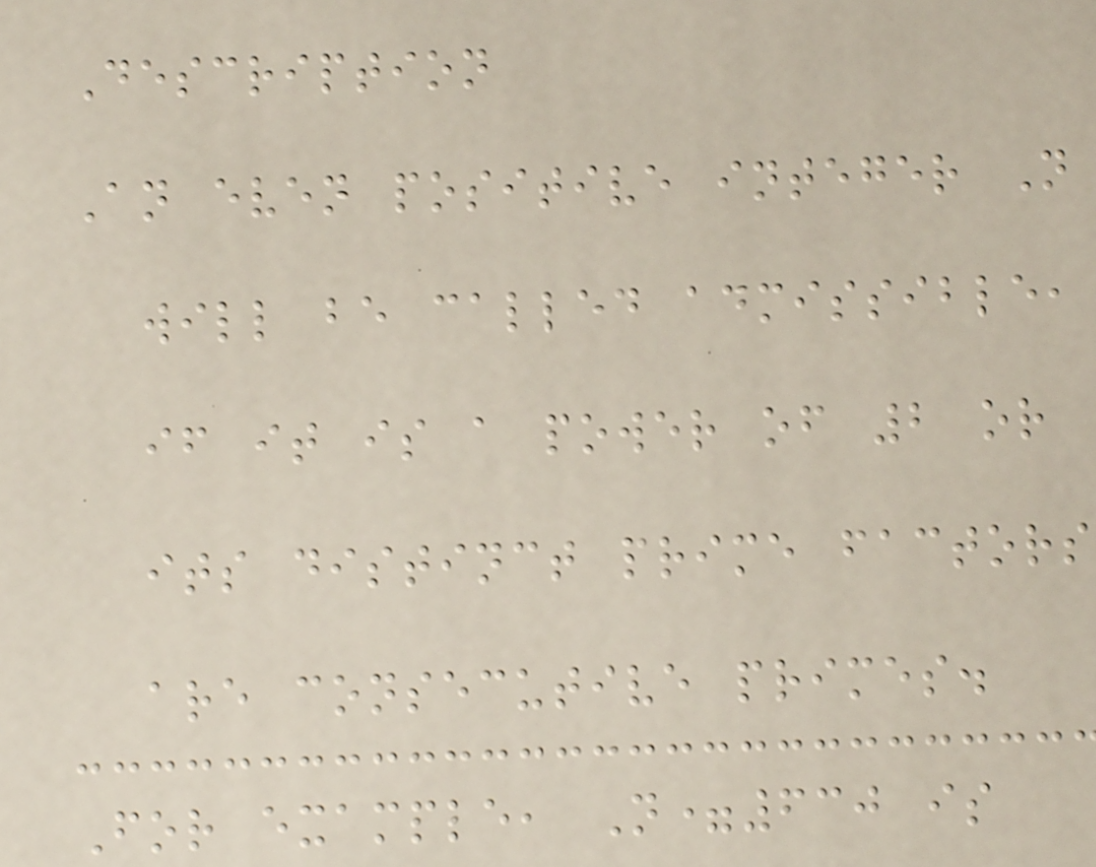Description
An even positive integer N
will be called admissible,
if it is a power of 2 or
its distinct prime factors
are consecutive primes.
For example, N=630 is
